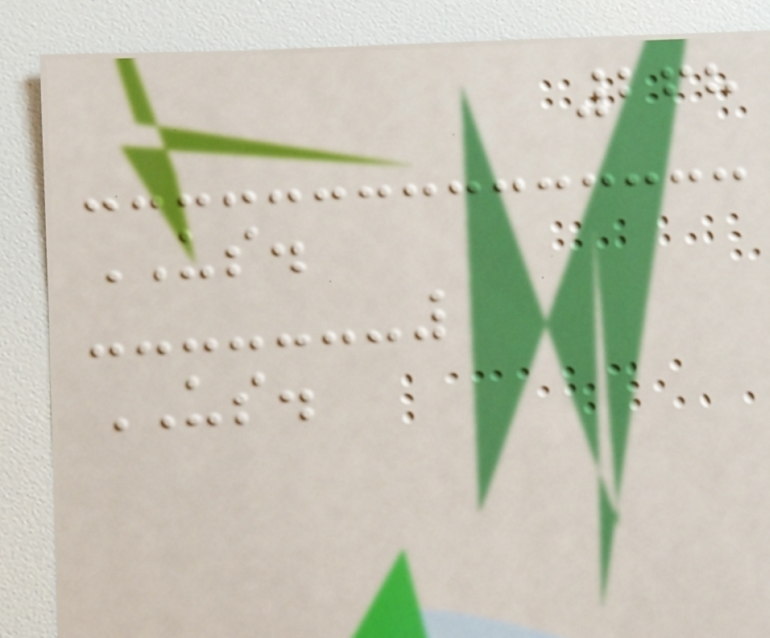268
US.
US.
